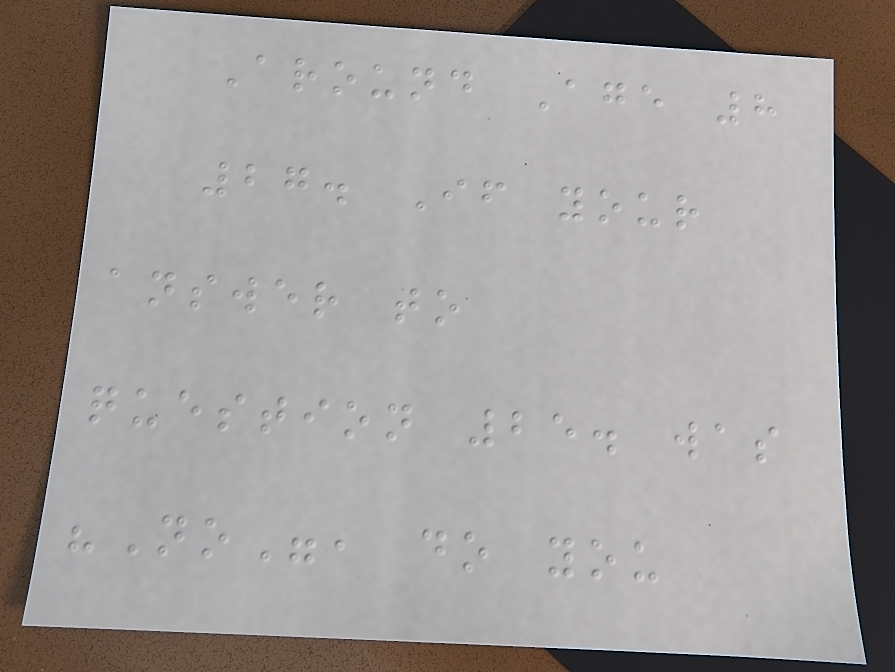Around Age 8
27. If your
answer to
question 25. was
"No", do you
